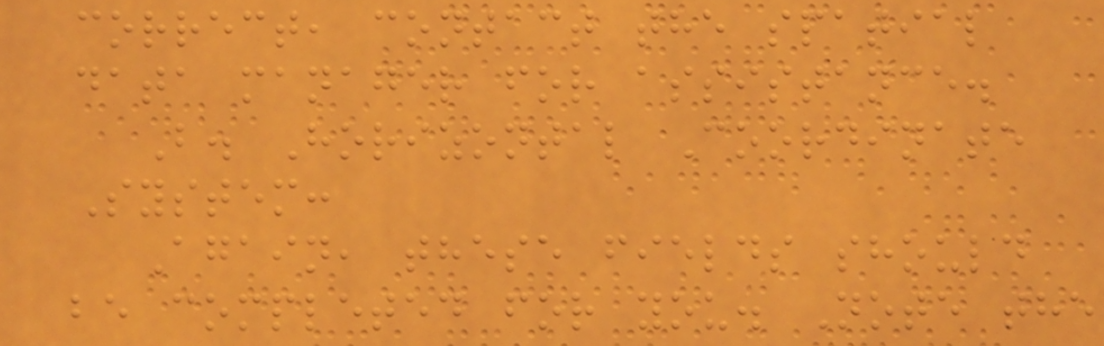correct, contact the spatial
data manager for assistance.
B. Horizontal Coordinate
System:
Again, these fields should
be completed for you. Note the
